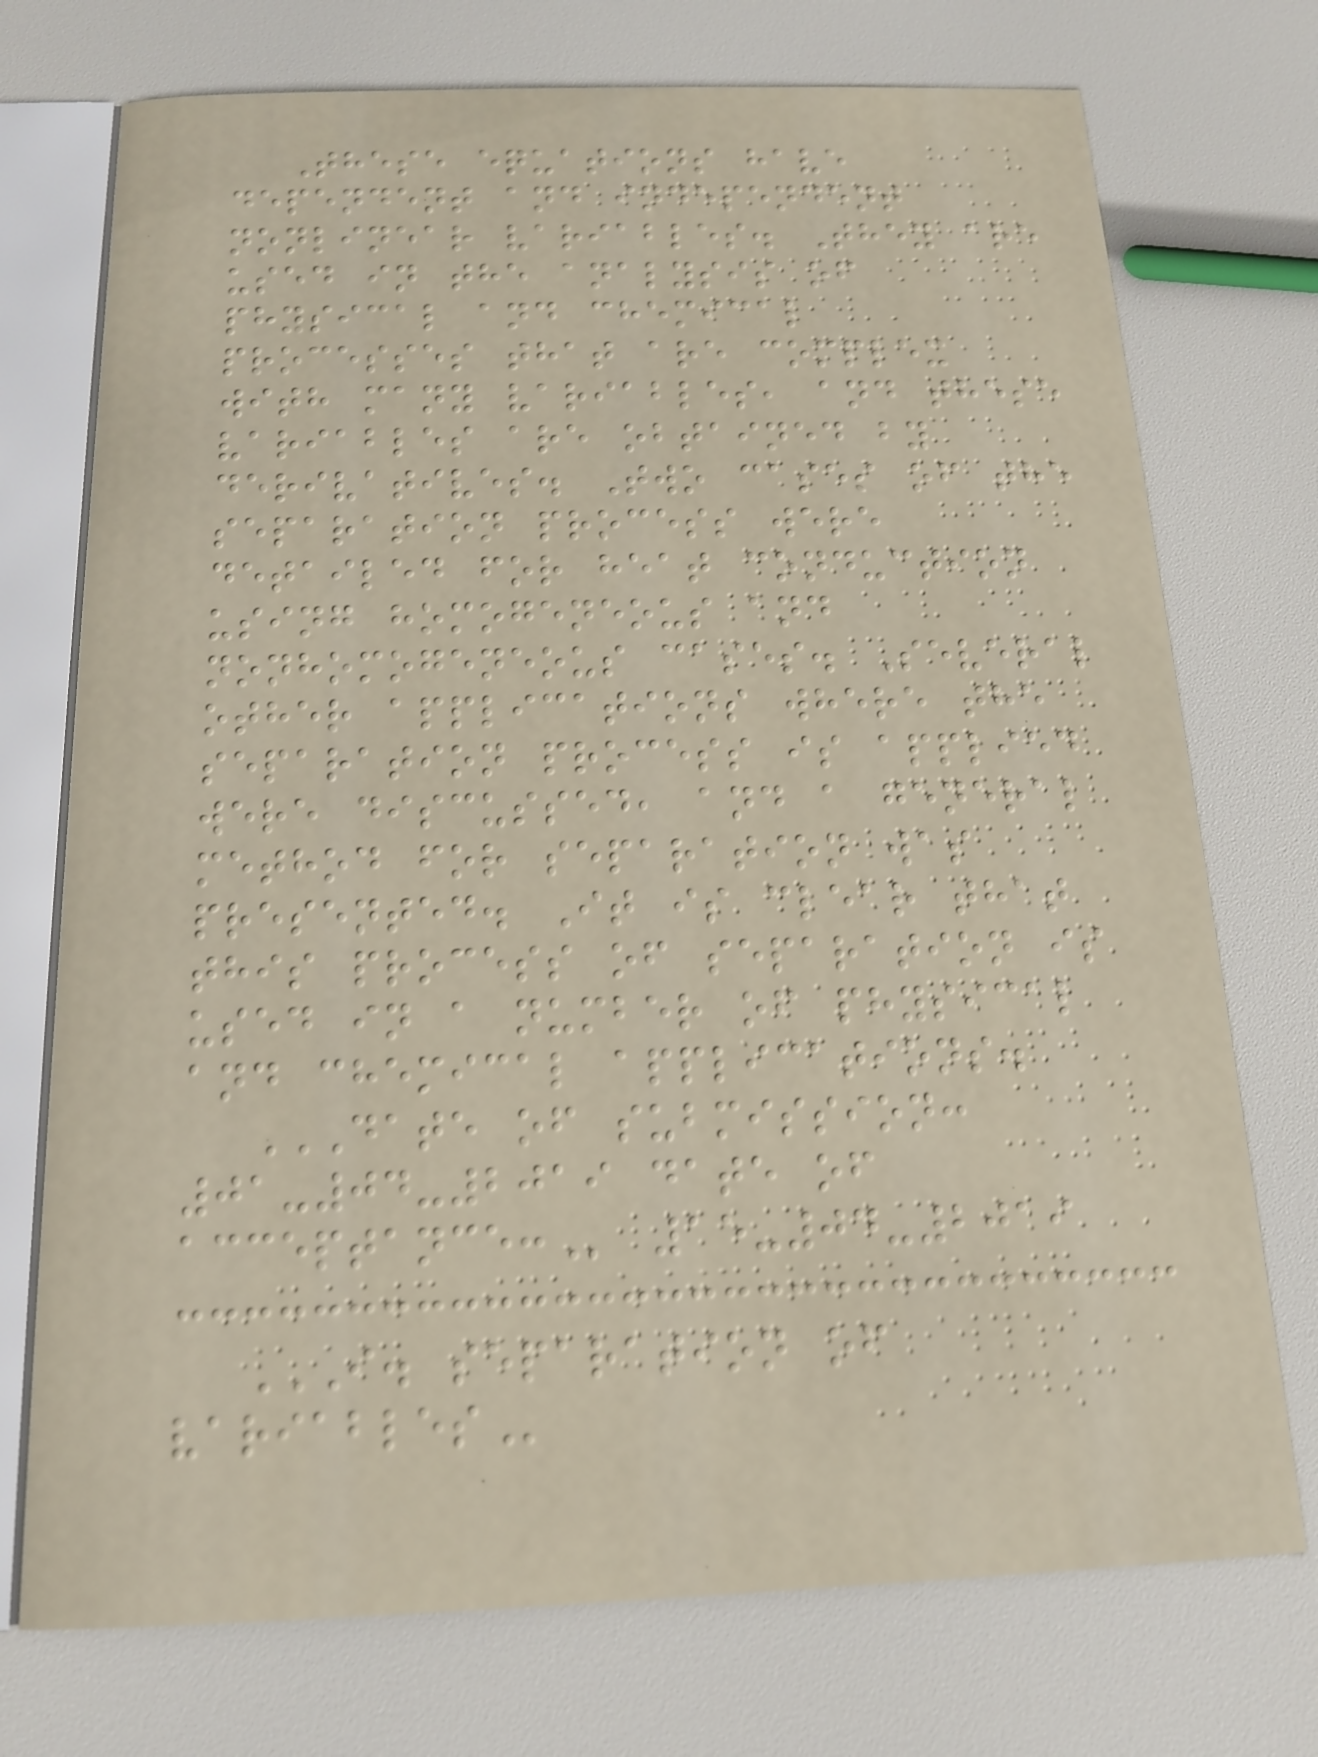These equations have
dependent and independent
nonlinear variables. They are
used in the analysis of
physical and chemical
processes that are complex
with many variables, and these
variables are obtained by
derivatives. Two cases of the
separation process were
detailed for heat conduction
using homogeneous and
nonhomogeneous cases. Several
other applications where the
separation process is applied
were discussed, and a general
method for separation was
presented. It is clear that
this process of separation is
used in a number of physical
and chemical applications.
DATE OF SUBMISSION:
01-04-2019 DATE OF
ACCEPTANCE: 15-04-2019
I. SEPARATION OF
VARIABLES
